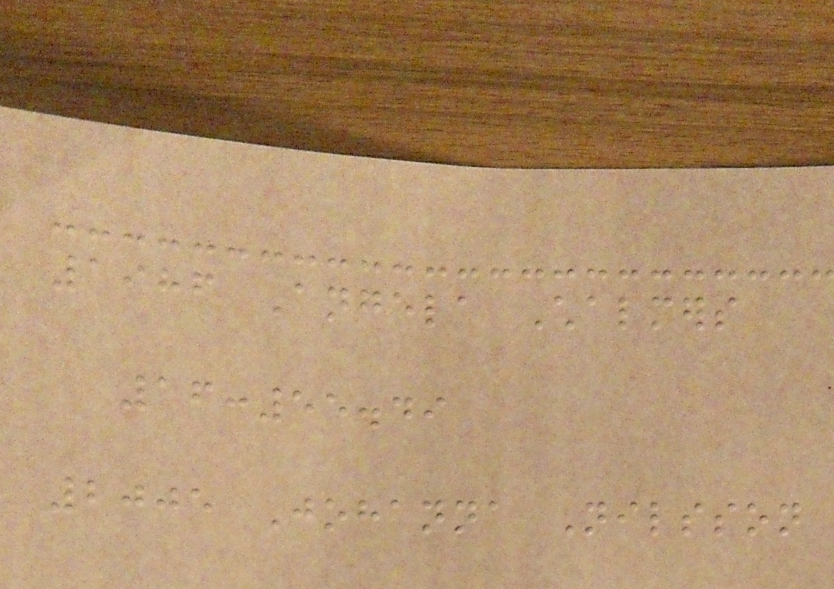1986 Angela Chalmers
16:55.49
2005 Johanna Nilsson
